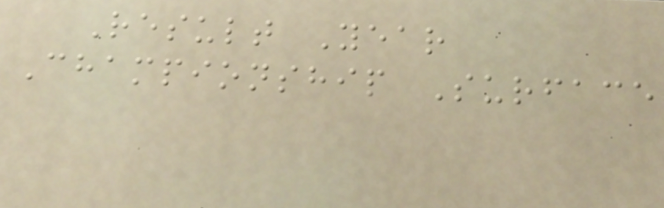Result Year
Championship Surface
